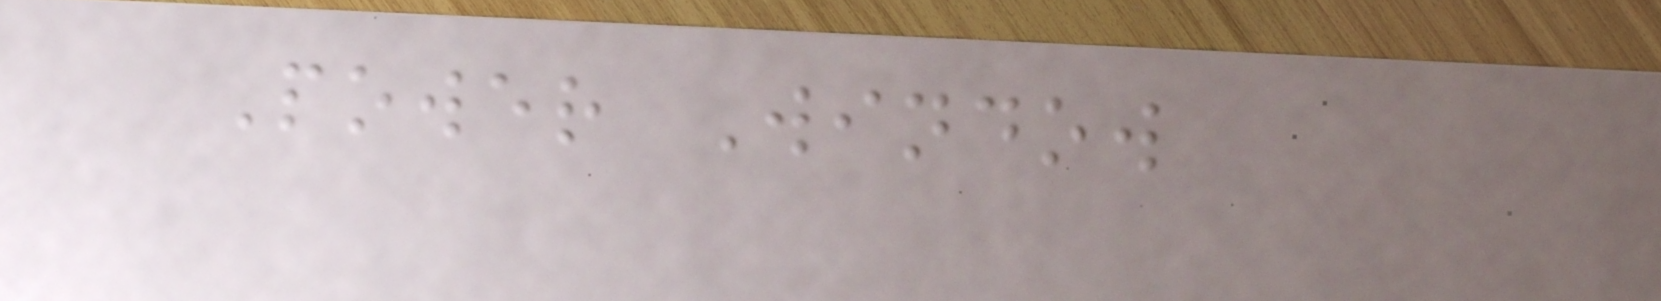Power Window
